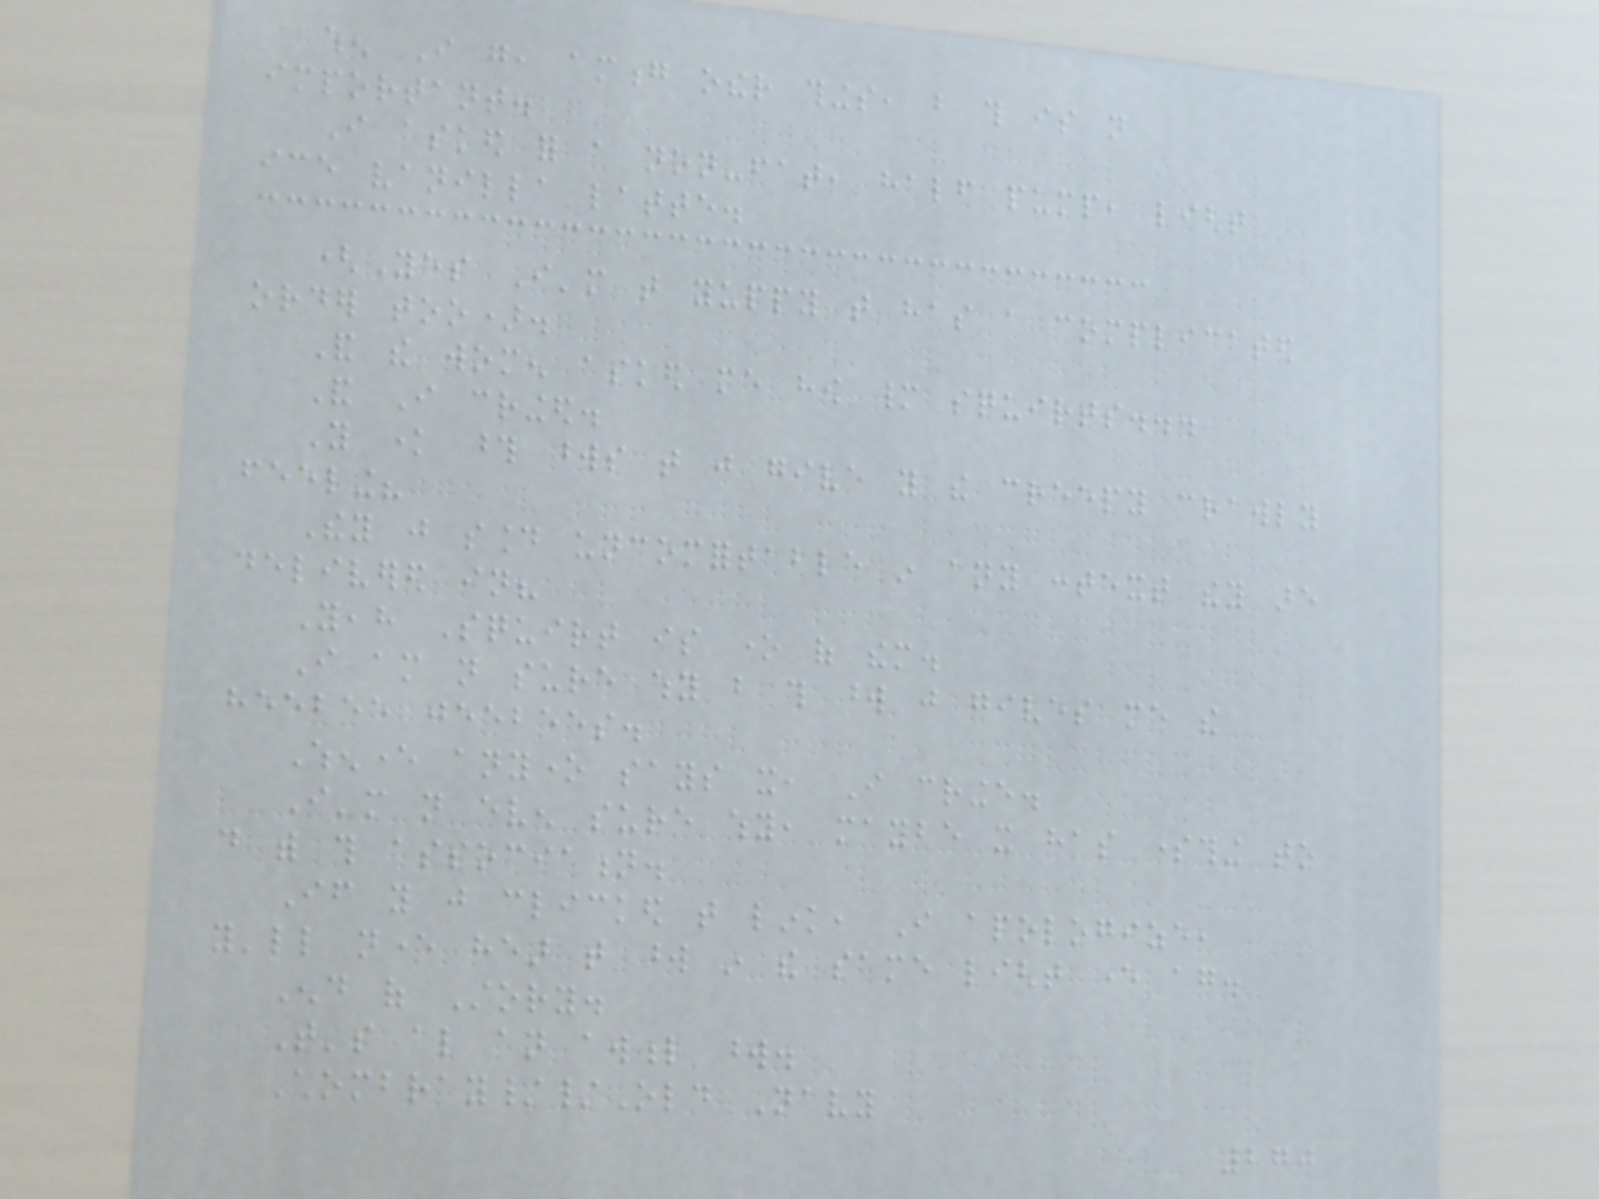when I go, among other things, but this is not
important.
I asked for a non-fat, half pump, light
ice vanilla latte.
(Yes I'm that yuppy that has a complicated
order too).
And the women asked me how many squirts...
And I cringed.
You know those words that just give you the creepy crawly
feeling?
They just sound uncomfortable in any context they are
delivered in?
Yeah Squirt is one of them.
I am not sure why but this word just gives me the
heebee jeebees.
Whenever anyone says it, I cringe.
I'm not even sure why, maybe it has something to
do with this association.
If you just clicked that link, I apologize,
you'll never hear that word in the same light ever again.
End of Story.
That's also an awful word.
Chombray//Old Navy
270
